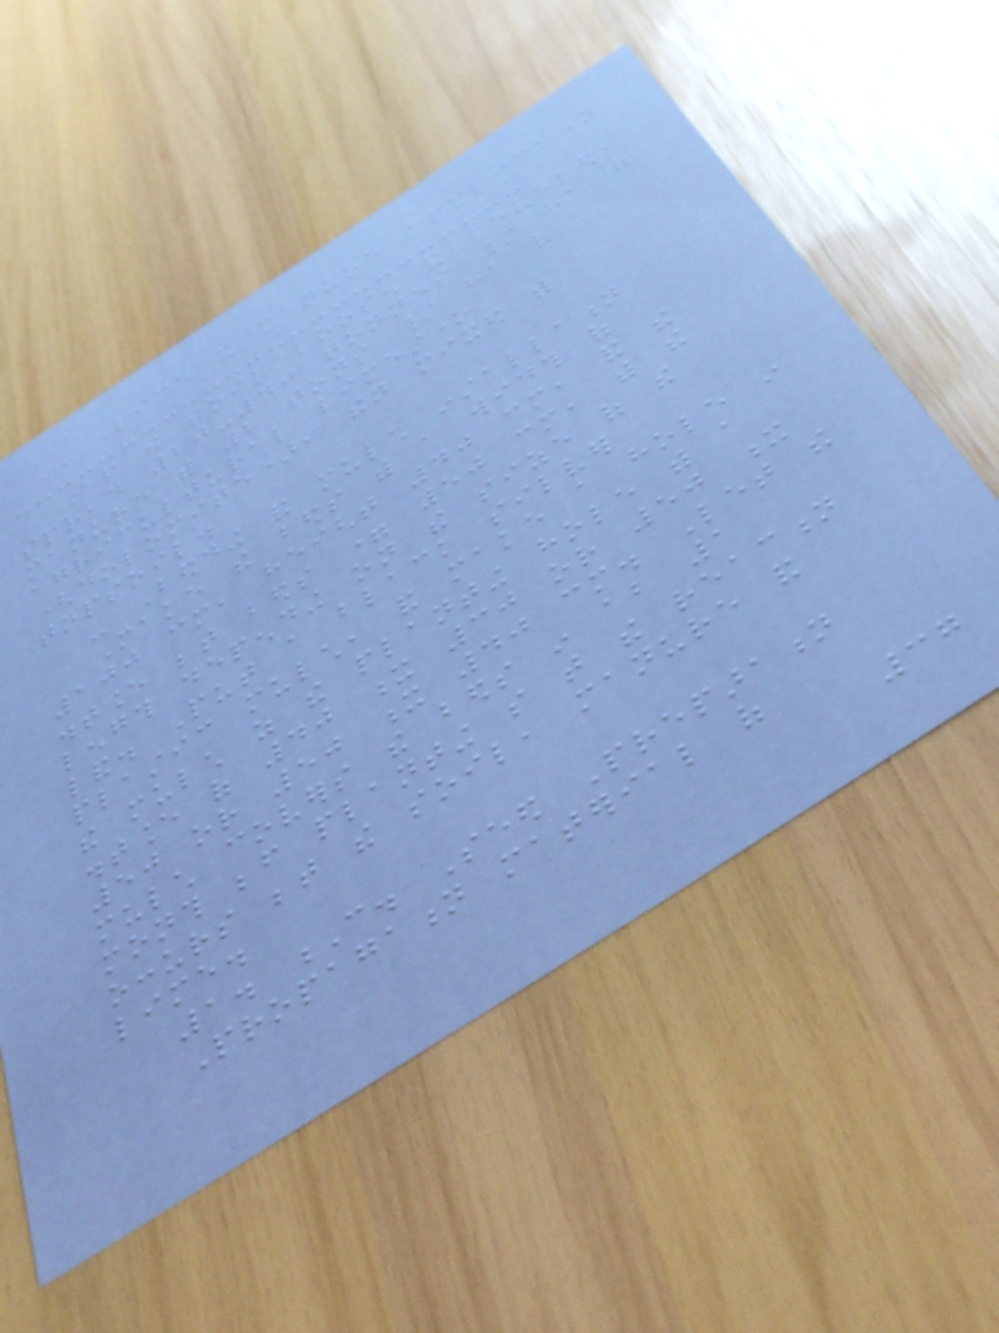- Lime and manure application
After the soil loosen and leveled,
spread 20-40 tonnes / ha of
manure with 2 tons / ha of
agricultural limestone
(dolomite), then mixed with
topsoil.
- Bedding and mulch installation
Make the beds with a width of
100 cm, height 40 cm, and the
distance between beds = 50 cm, with the
length depending on the size of the
land. Put a black silver
plastic mulch, and make a hole in
the mulch as the planting hole with a
distance of 40 x 30 or 50 x
50 or 50 x 40 cm. Let the
mulch covers the beds in about 1
month before planting so that the reaction
occurs between the soil, manure and
lime.
1. C. Seed Preparation
Propagation material of
37
